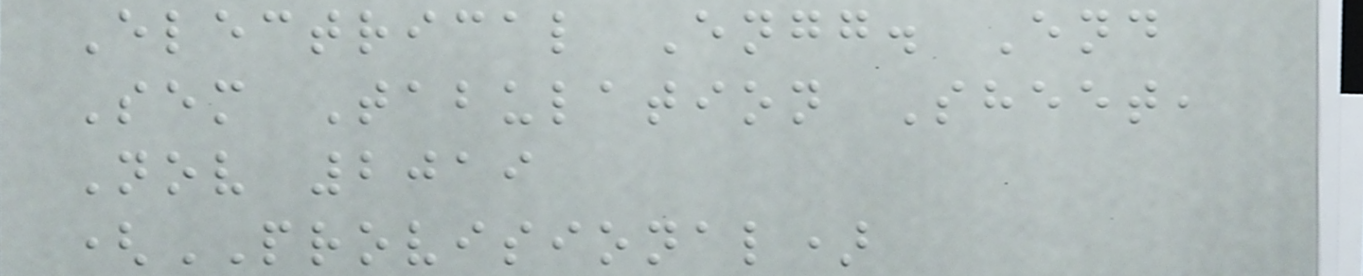Electrical Engg. End
Sem Tabulation Sheet,
Nov 2019
(PROVISIONAL)
